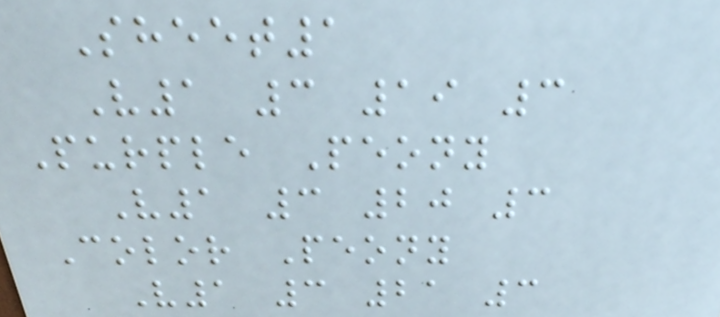Sheet1
V1 3 19 3
Purple Peony
V1 3 20 3
Color Peony
V1 3 21 3
